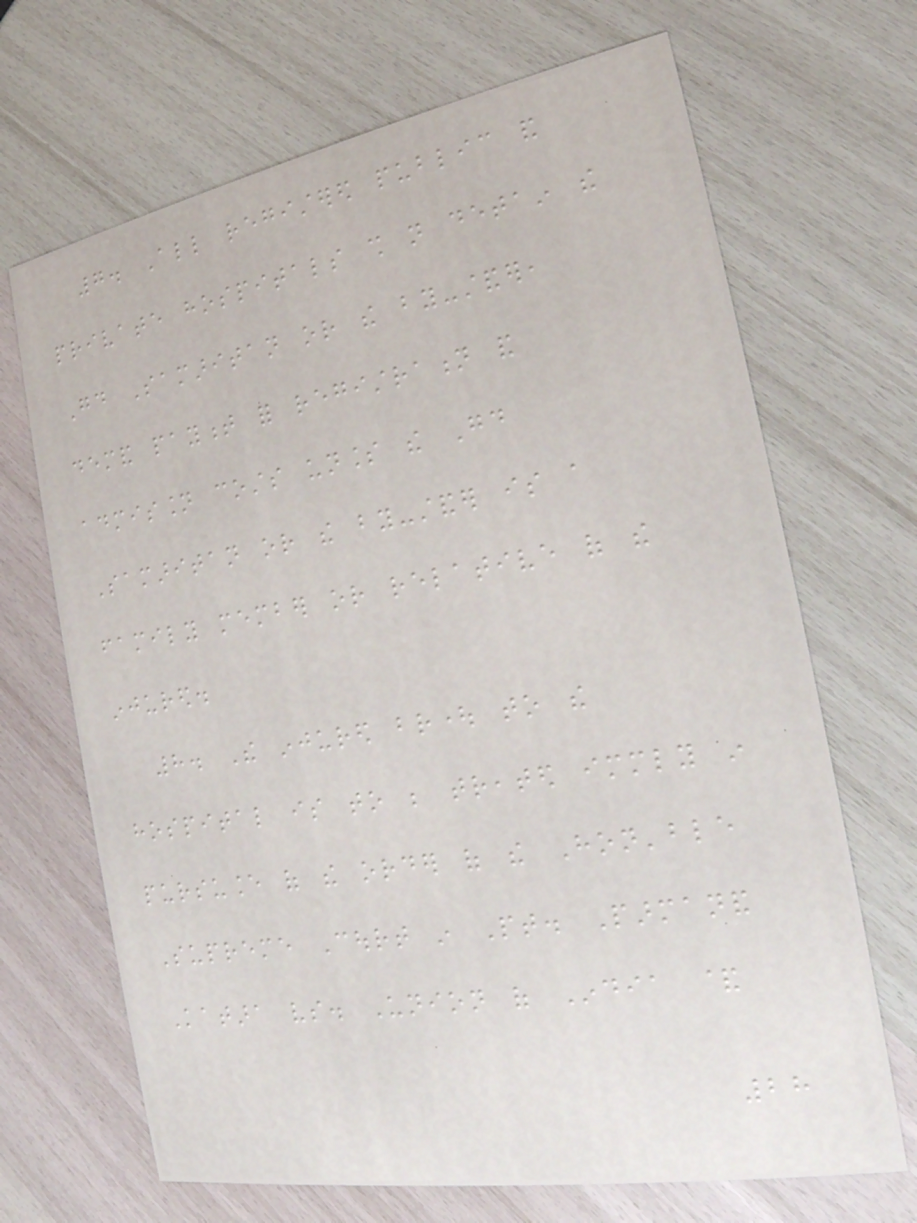7. All registered public and
private hospitals shall not detain the
Good Samaritan or the by-stander,
demand payment for registration and
admission costs unless the Good
Samaritan or the by-stander is a
family member or relative of the
injured.
8. The injured brought to the
hospital is to be treated immediately in
pursuance of the order of the Hon'ble
Supreme Court in Pt. Parmanand
Katara vs. Union of India &
28
